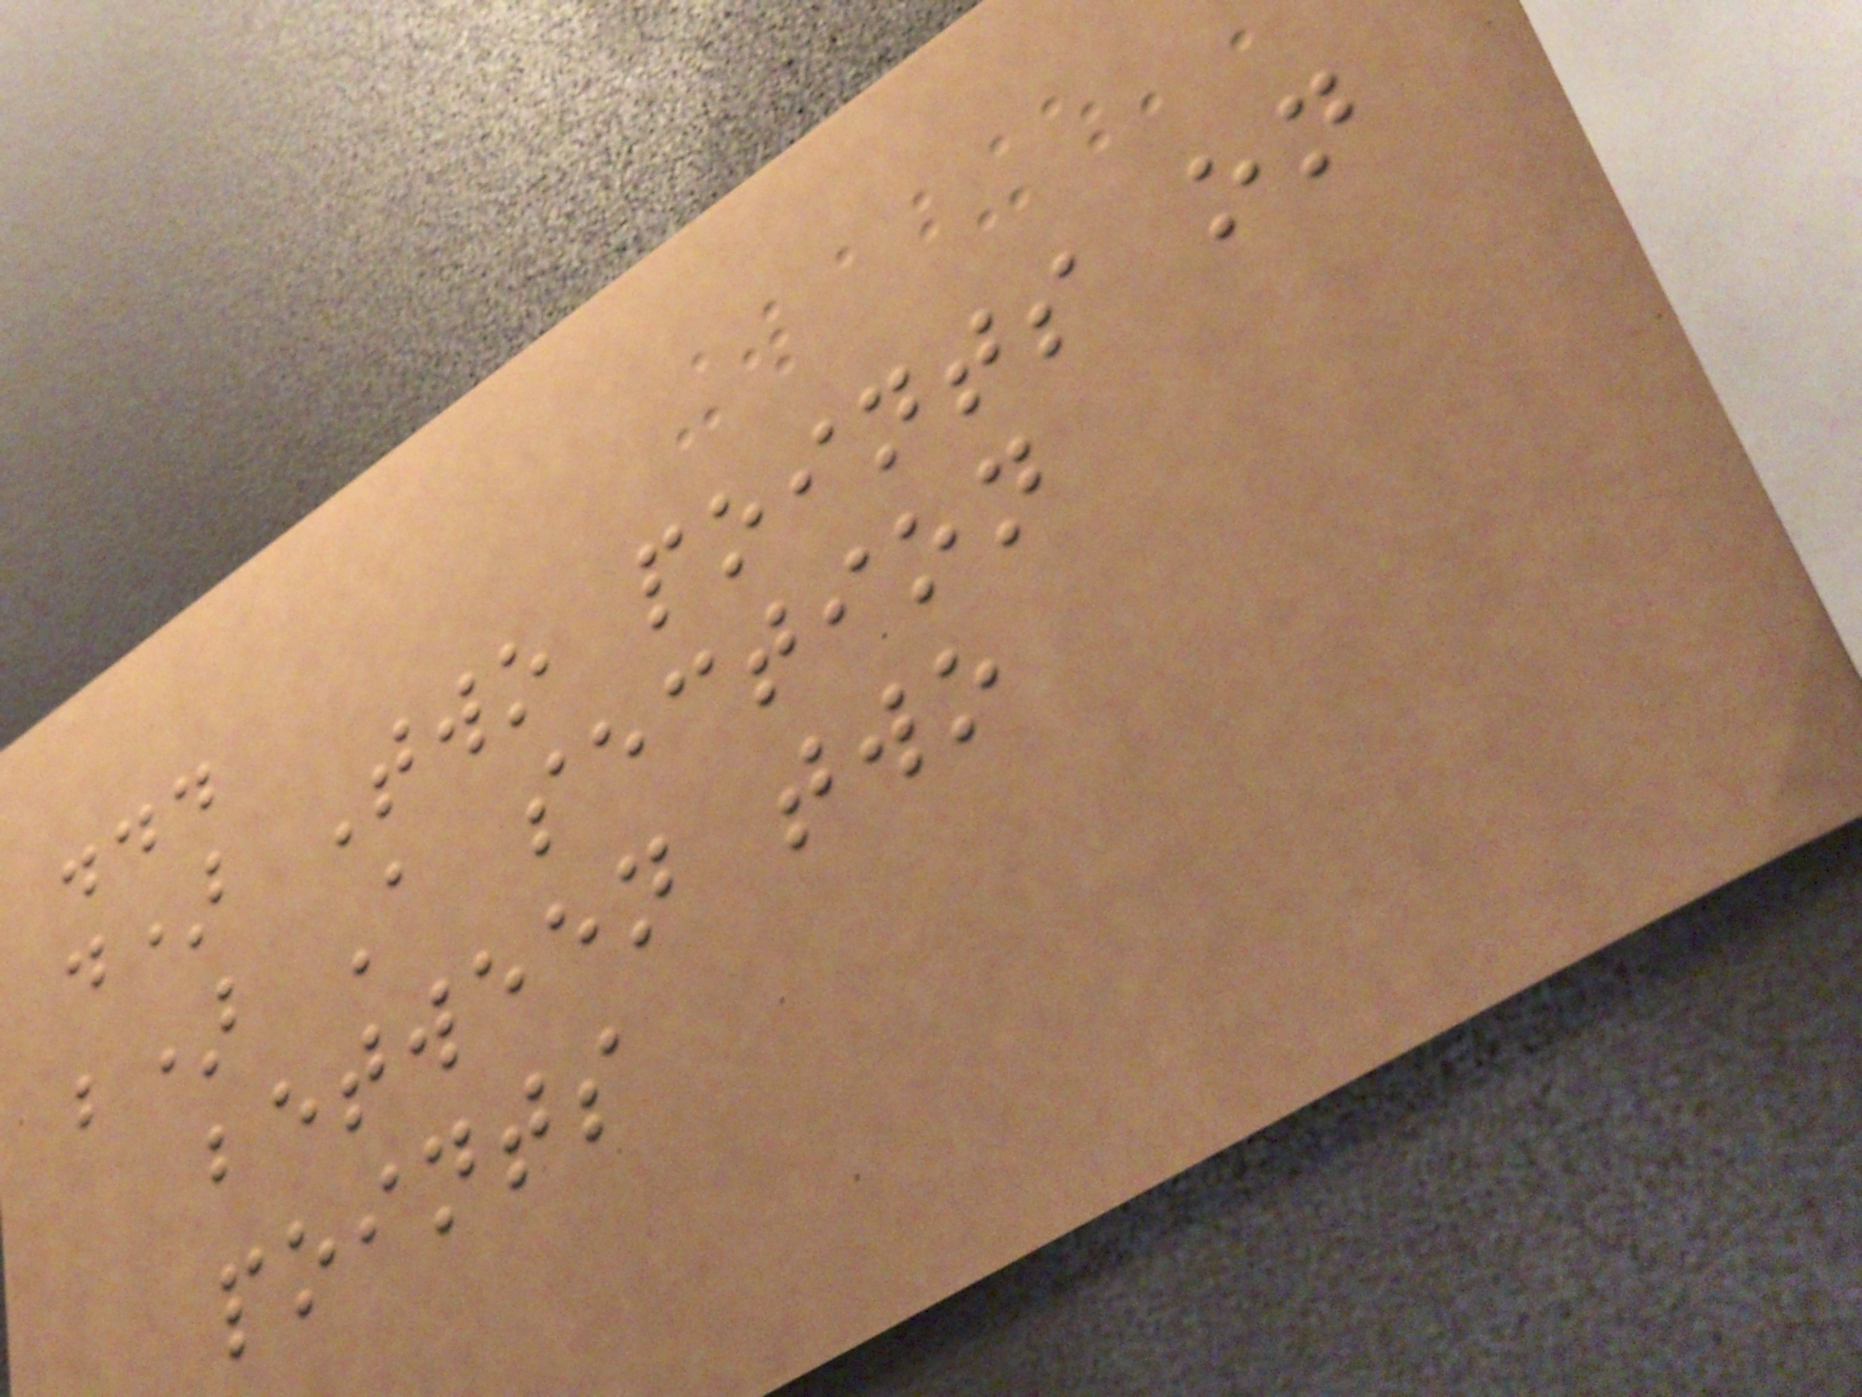...
d) Two points on
b) A section
between two
points
